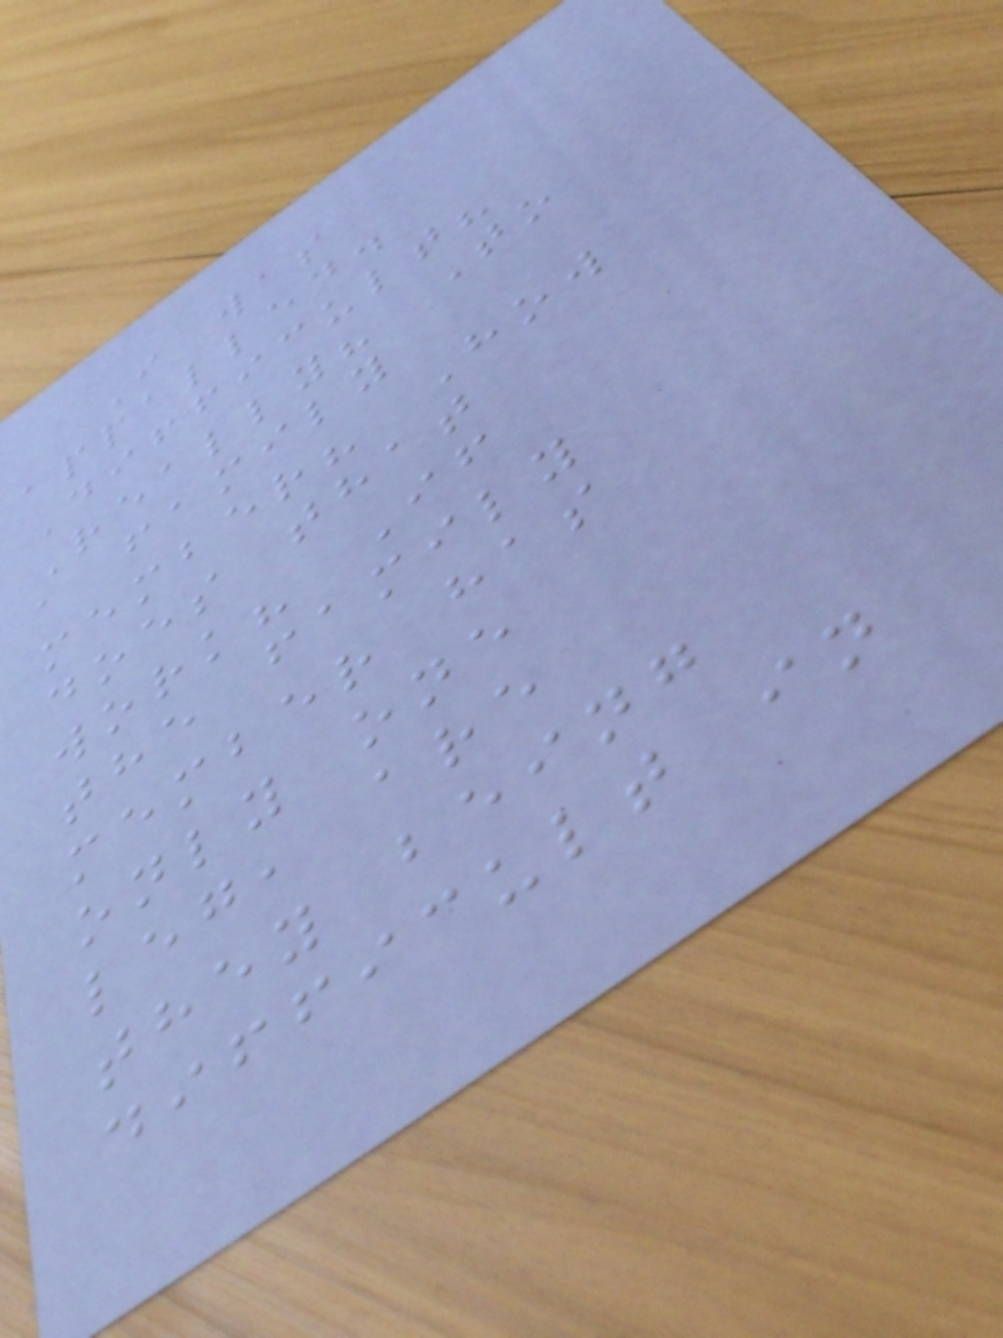I was
appalled.
Difficult?
Really? To
a family
member? How
does that
work? If
the family
member has
only one
leg, are
they being
difficult in
